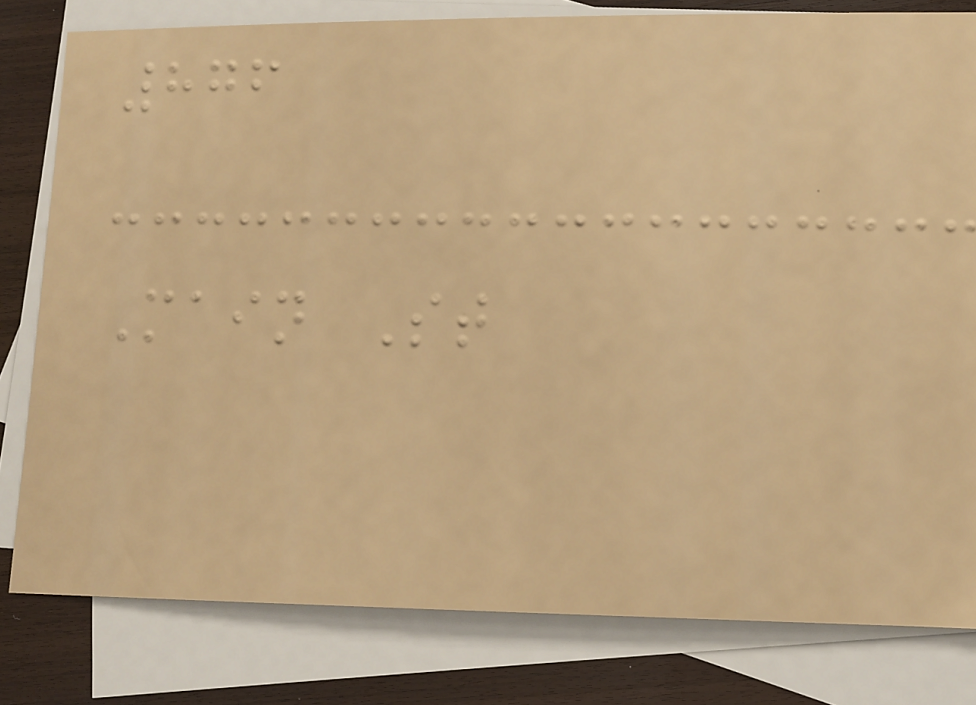876
Main St
